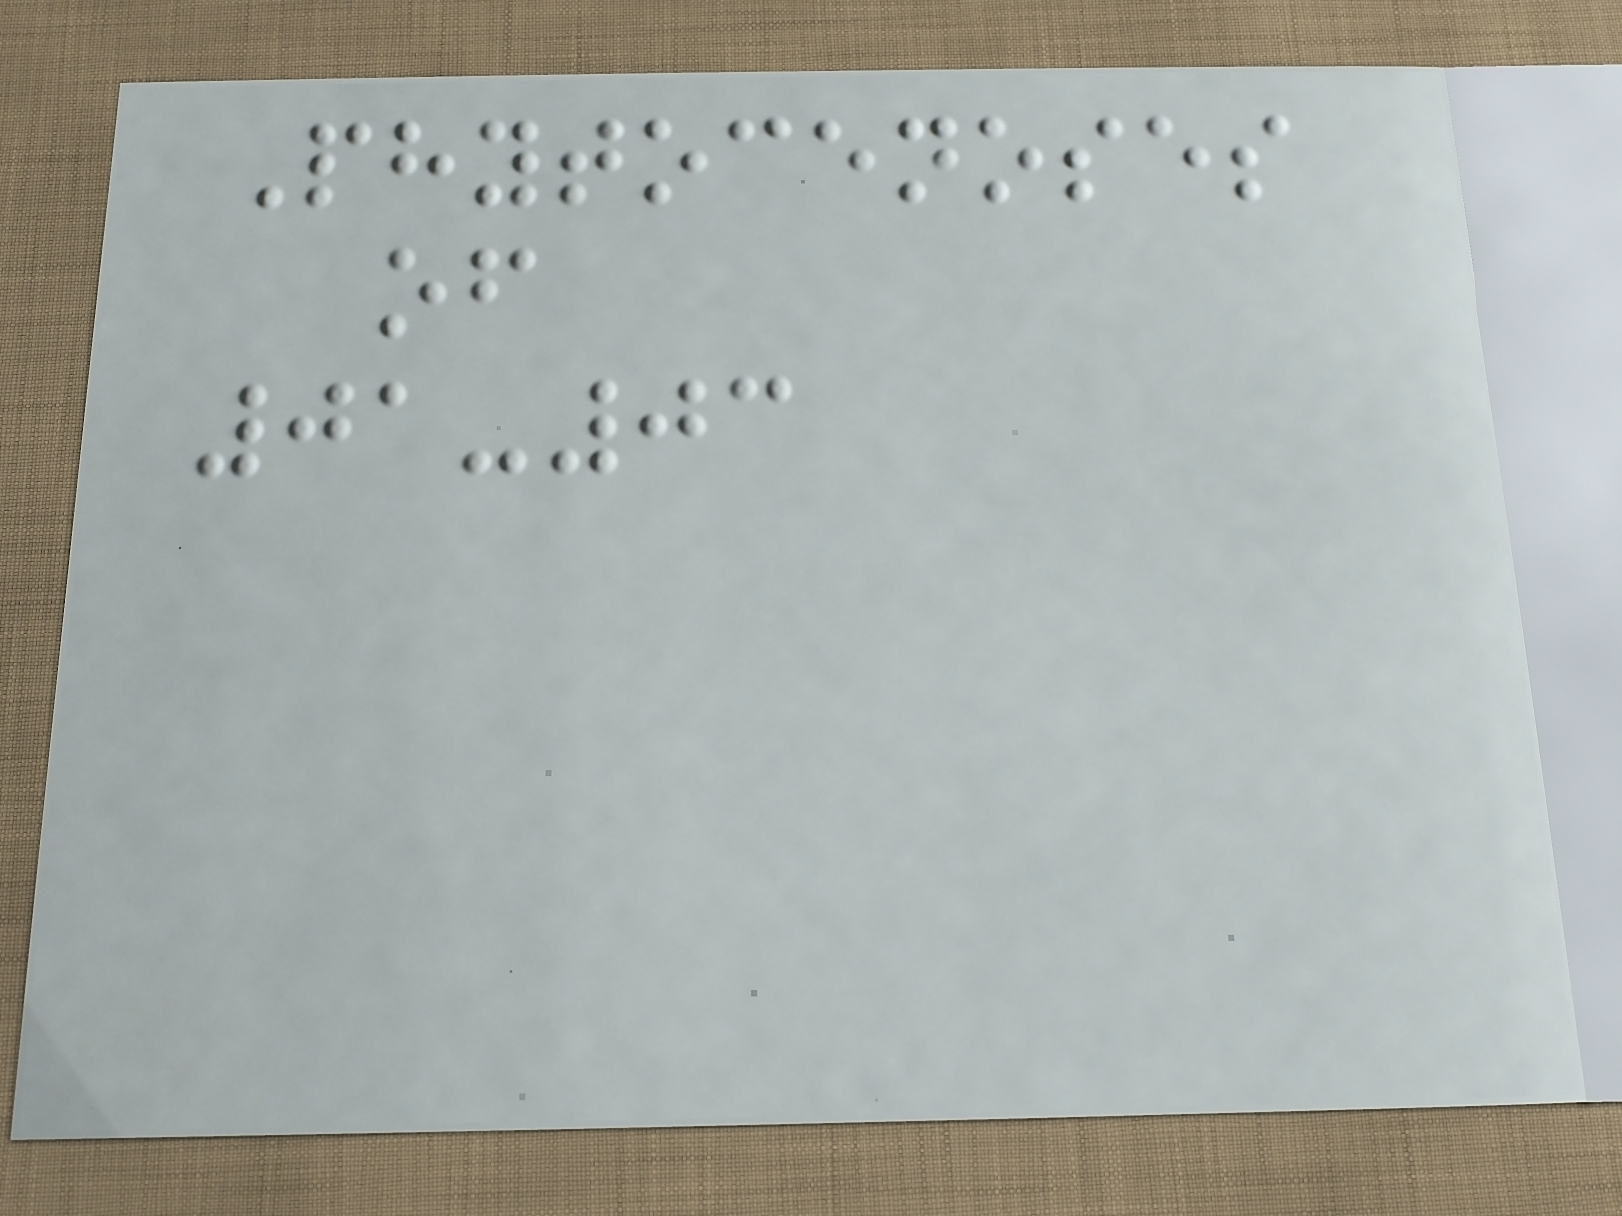Phytocenoses
of
01-03
